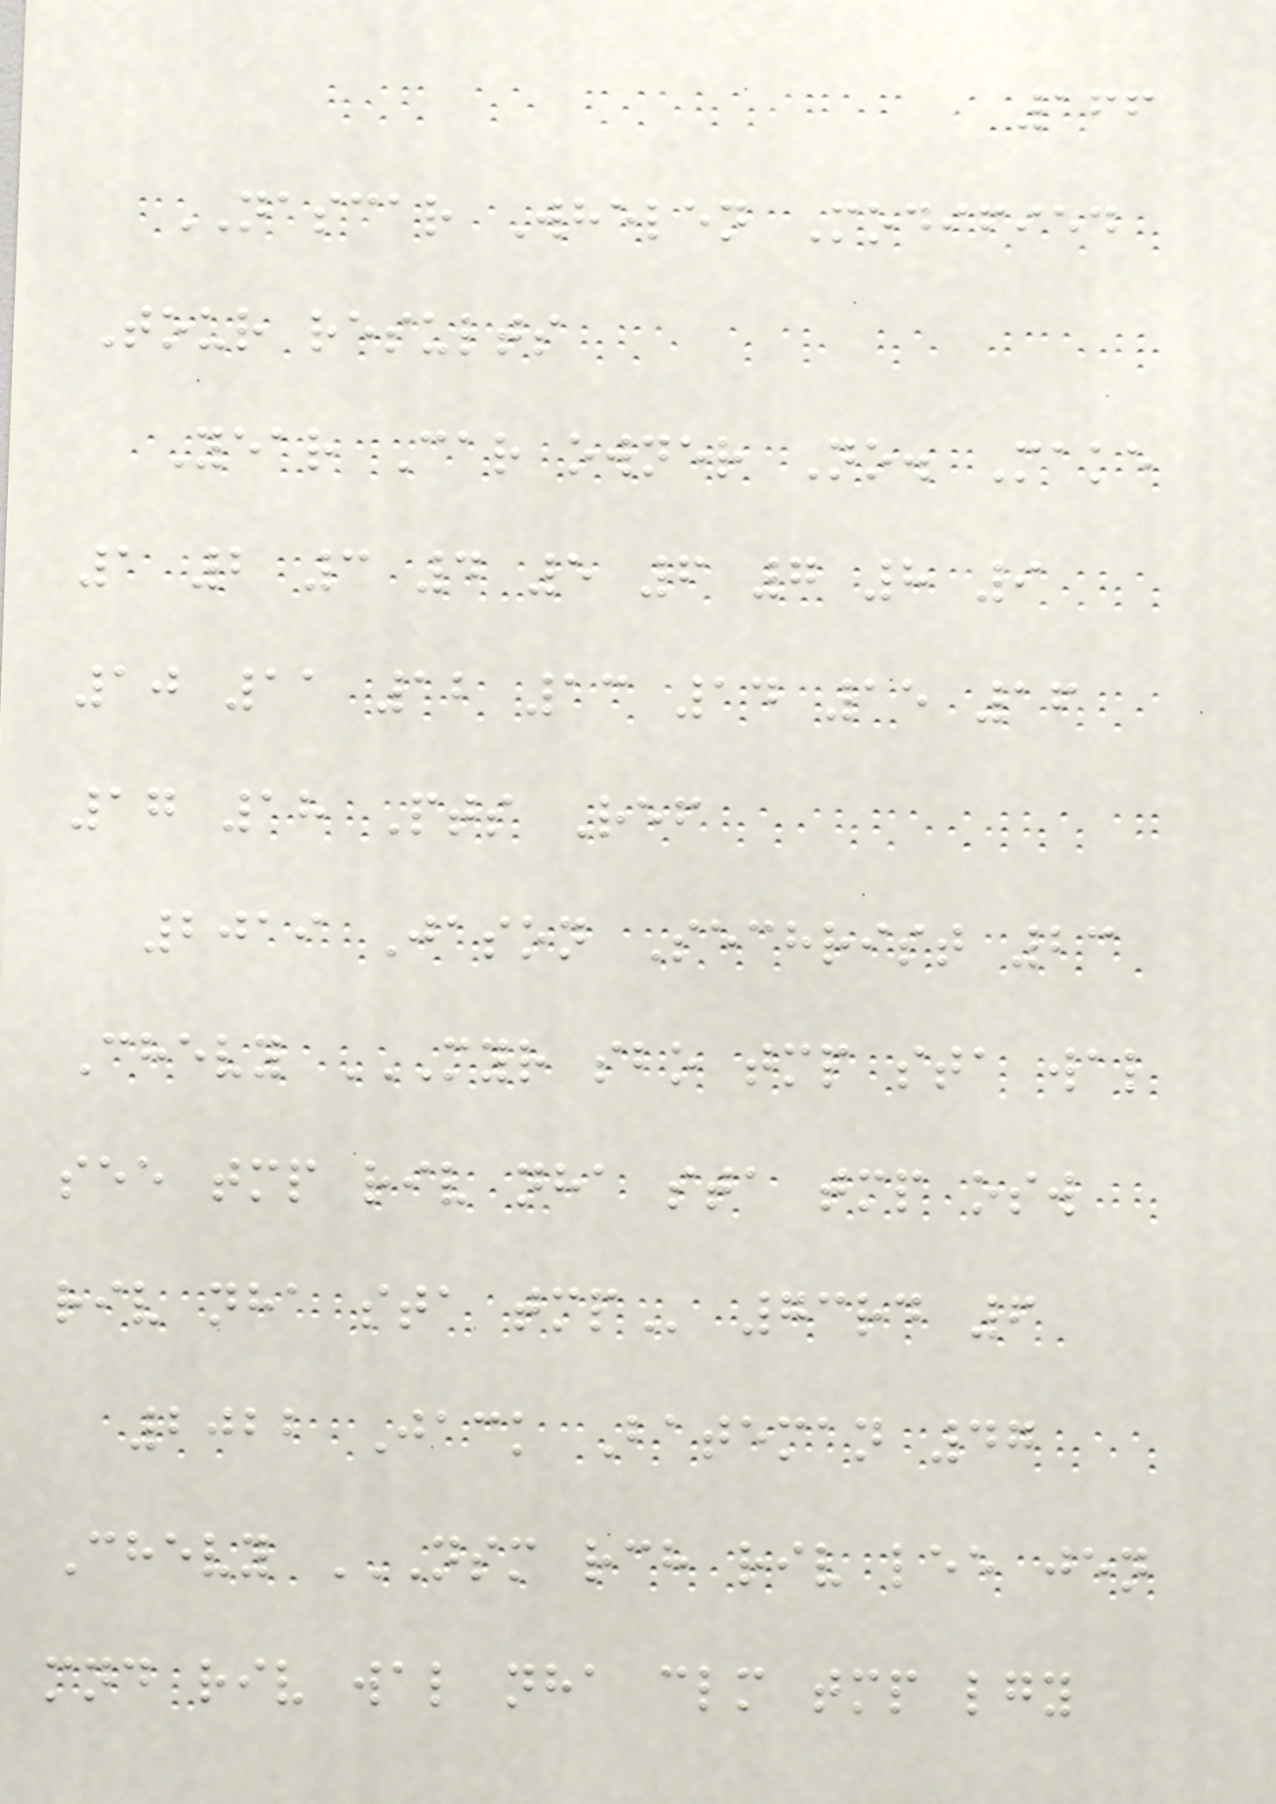166
NASCAR Whelen Modified
Tour results
Year Car owner No. Make
1 2 3 4 5 6 7 8 9
10 11 12 13 14 15 16
17 18 Pts Ref
2019 Jason Sechrist 23
Chevy MYR SBO TMP STA WAL
SEE TMP RIV NHA STA TMP OSW
RIV NHA STA TMP 73rd 6
2022 Jack Bateman 47
Chevy NSM RCH RIV LEE JEN
MND RIV WAL NHA CLM TMP LGY
